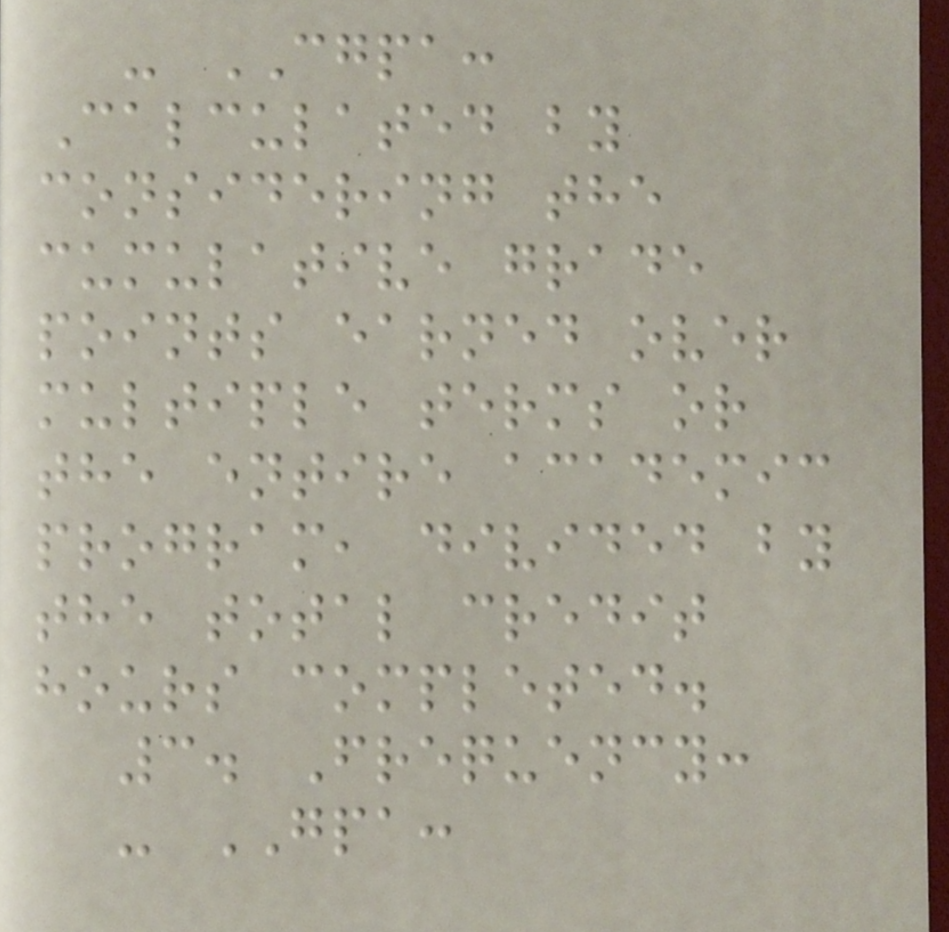- CGPA:
Calculated by
considering the
cumulative grade
points earned over
multiple terms or
the entire academic
program, divided by
the total credit
hours completed.
3. Frequency:
- GPA:
